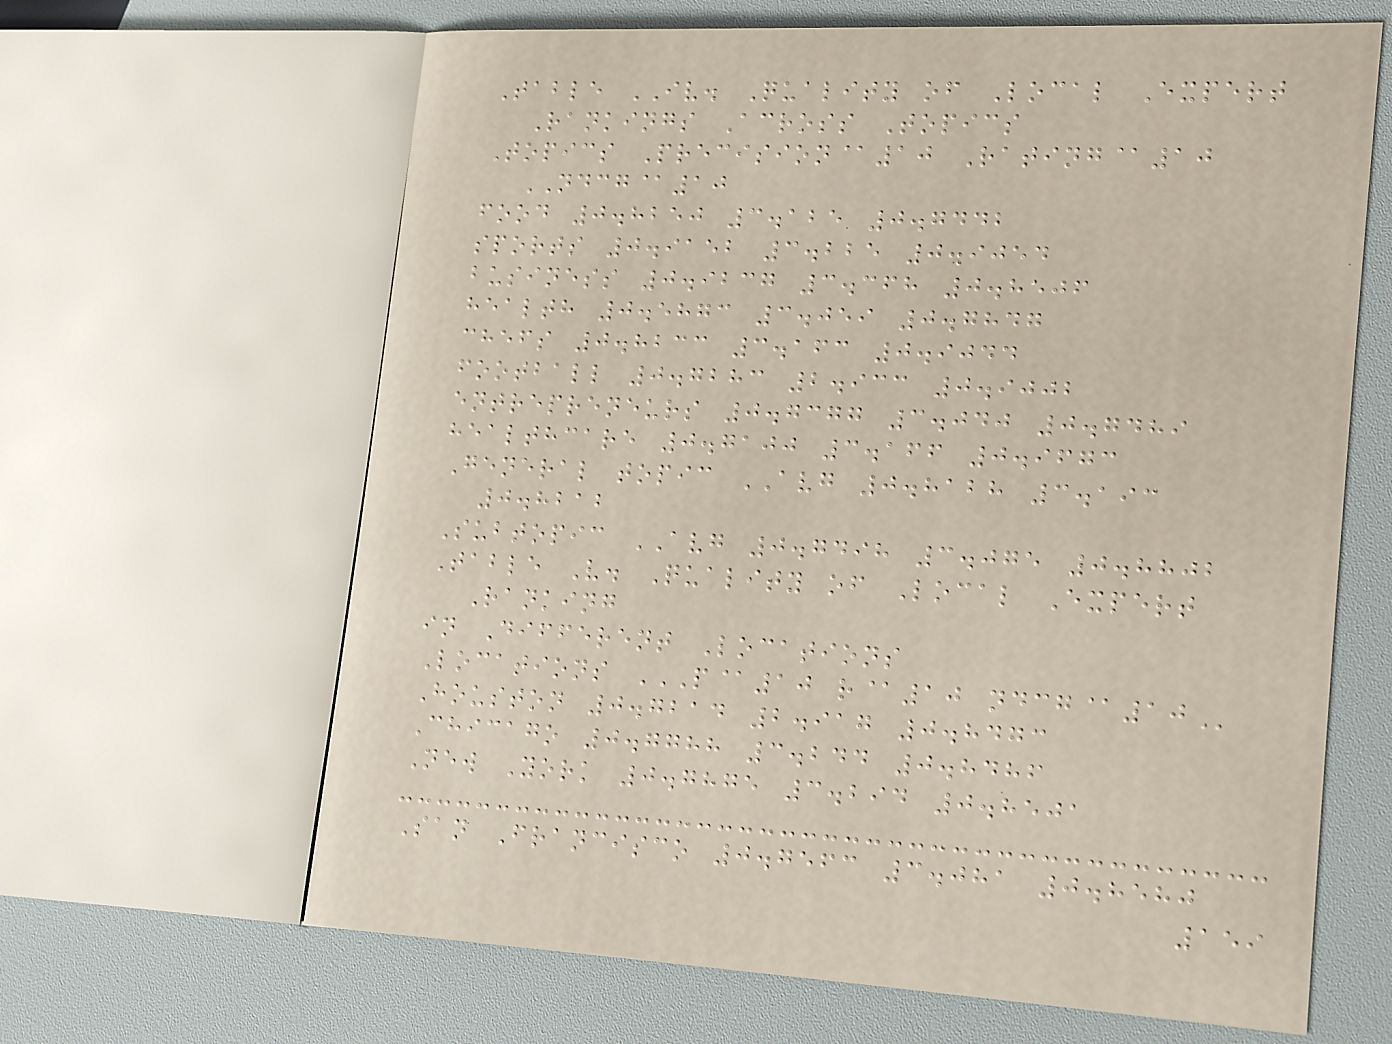Table IV. Quality of Local Expert
Rankings Across Topics
Topics Precision@10 Rating@10
NDCG@10
food 0.8250 3.125 0.7442
sports 0.9152 3.225 0.9054
business 0.9237 3.368 0.8506
health 0.5873 3.059 0.7847
chefs 0.8233 3.163 0.9044
football 0.7283 2.933 0.9002
entrepreneurs 0.7377 3.040 0.7489
healthcare 0.7100 3.166 0.9673
General topic AVG 0.8128 3.193
0.8212
Subtopic AVG 0.7498 3.075 0.8802
Table V. Quality of Local Expert
Ranking
in Different Locations
Locations P@10 R@10 NDCG@10
Houston 0.7214 2.917 0.8473
Chicago 0.7788 3.244 0.8486
New York 0.7875 3.294 0.8501
San Francisco 0.7563 3.081 0.8580
159
